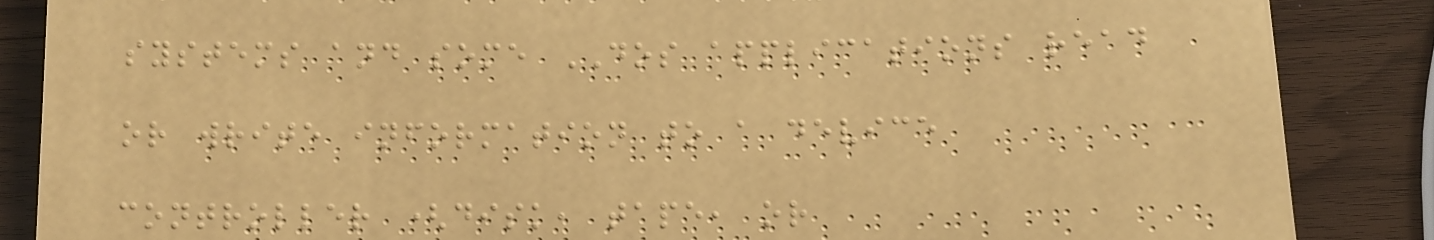systems and some DOS applications read
or write information to a device
controller (disk, tape, or
